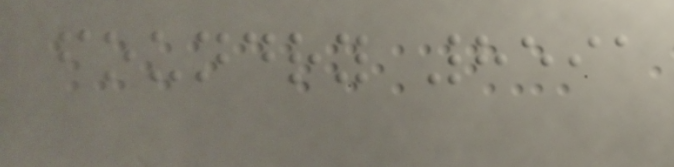foundry 8591
